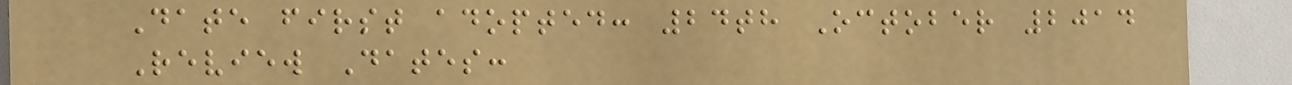Date first adopted: 24th October 2014
Review Dates:
